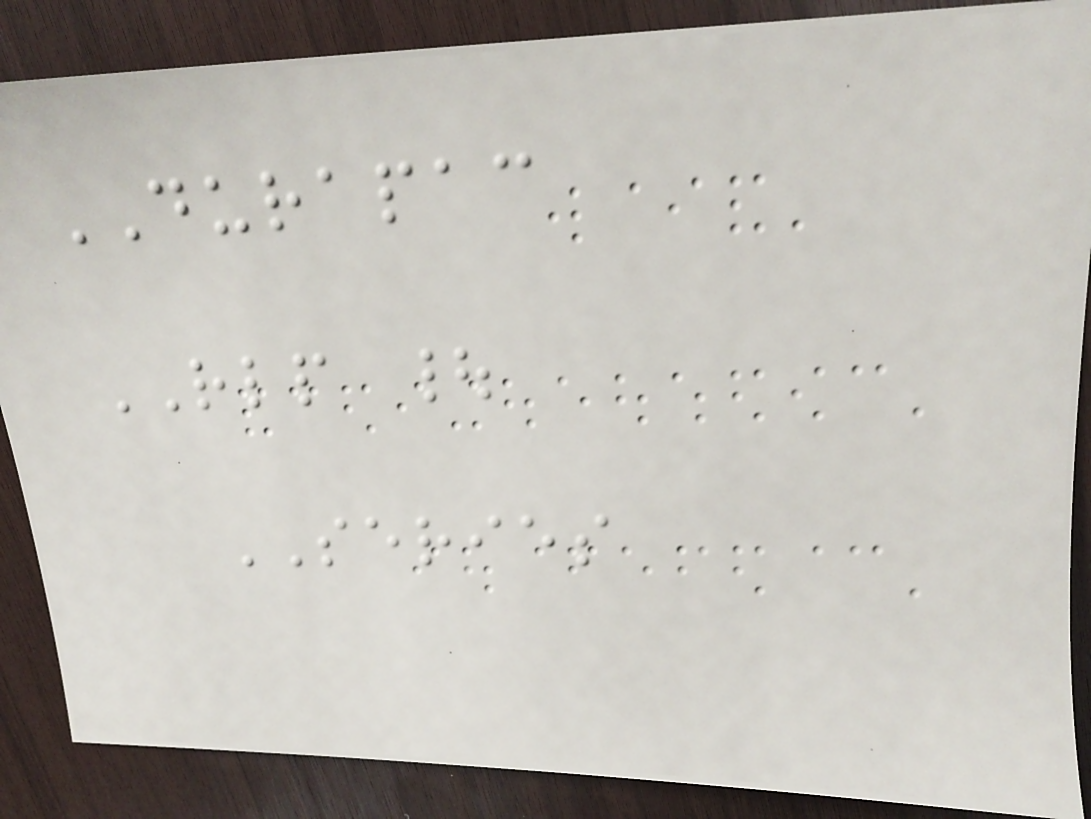DURAPAC
RLP |
SERIES
